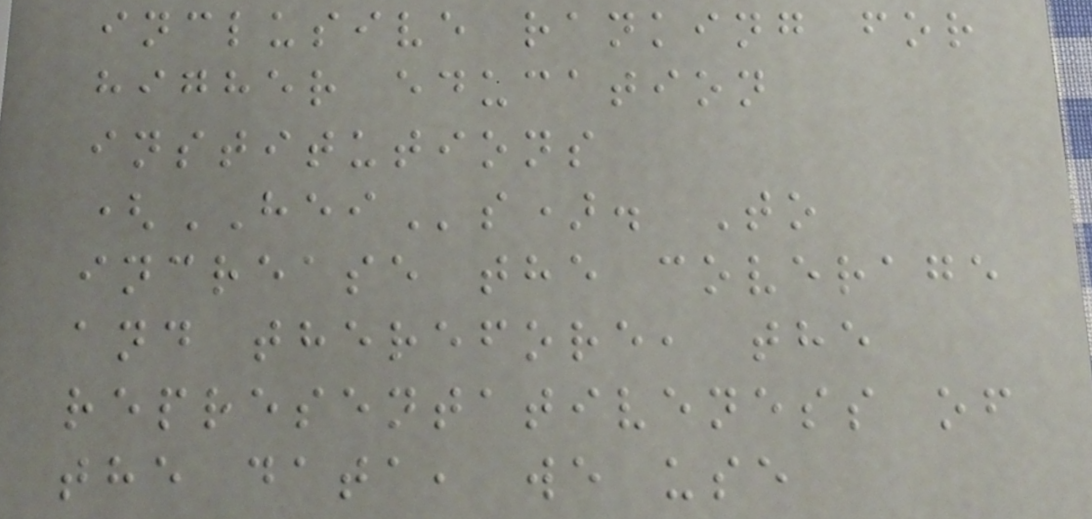inclusive ranking for
higher education
institutions
(HEIs). To
increase the coverage
and therefore, the
representativeness of
the data, we use
